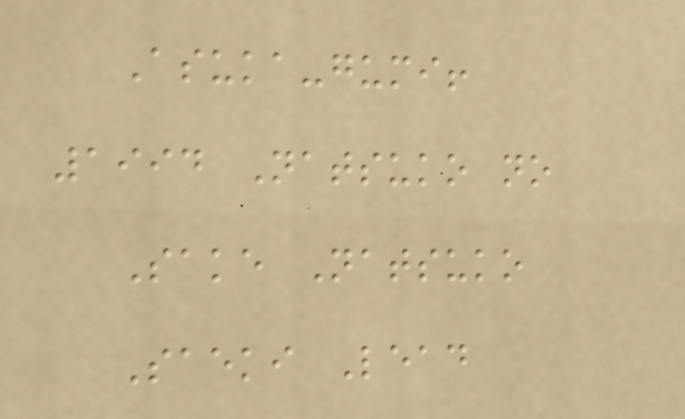Asuka-gumi!
1994 Natsuko no
Sake Natsuko
Saeki Lead
